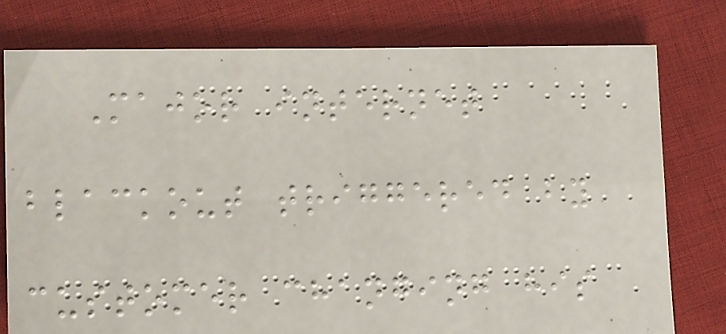Major internet
blackout triggered by
customer changing his
